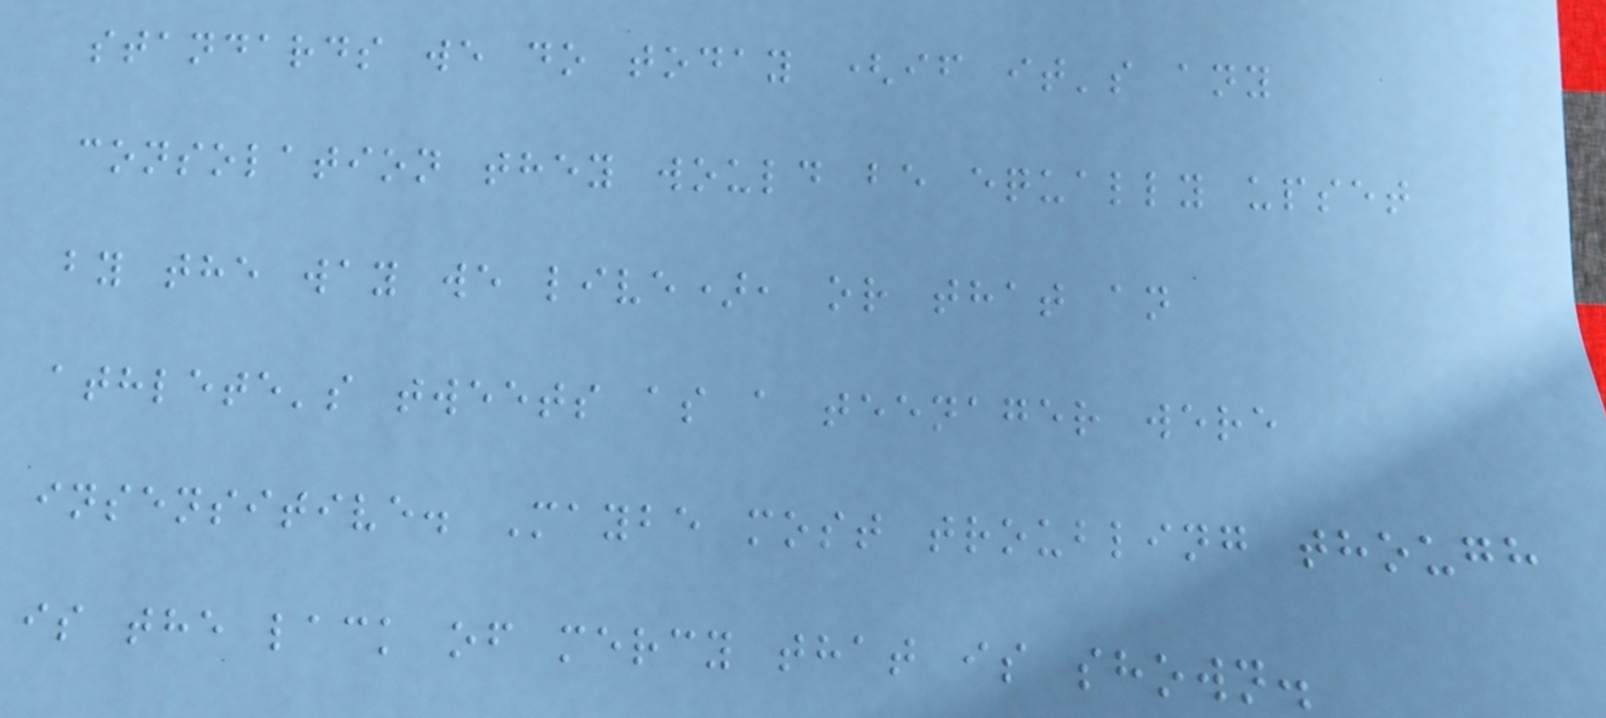standards we do today (if it's any
consolation they would be equally upset
by the way we live), or that an
athlete's tweets as a teenager were
insensitive. Maybe most troubling though
is the lack of mercy that is shown.
